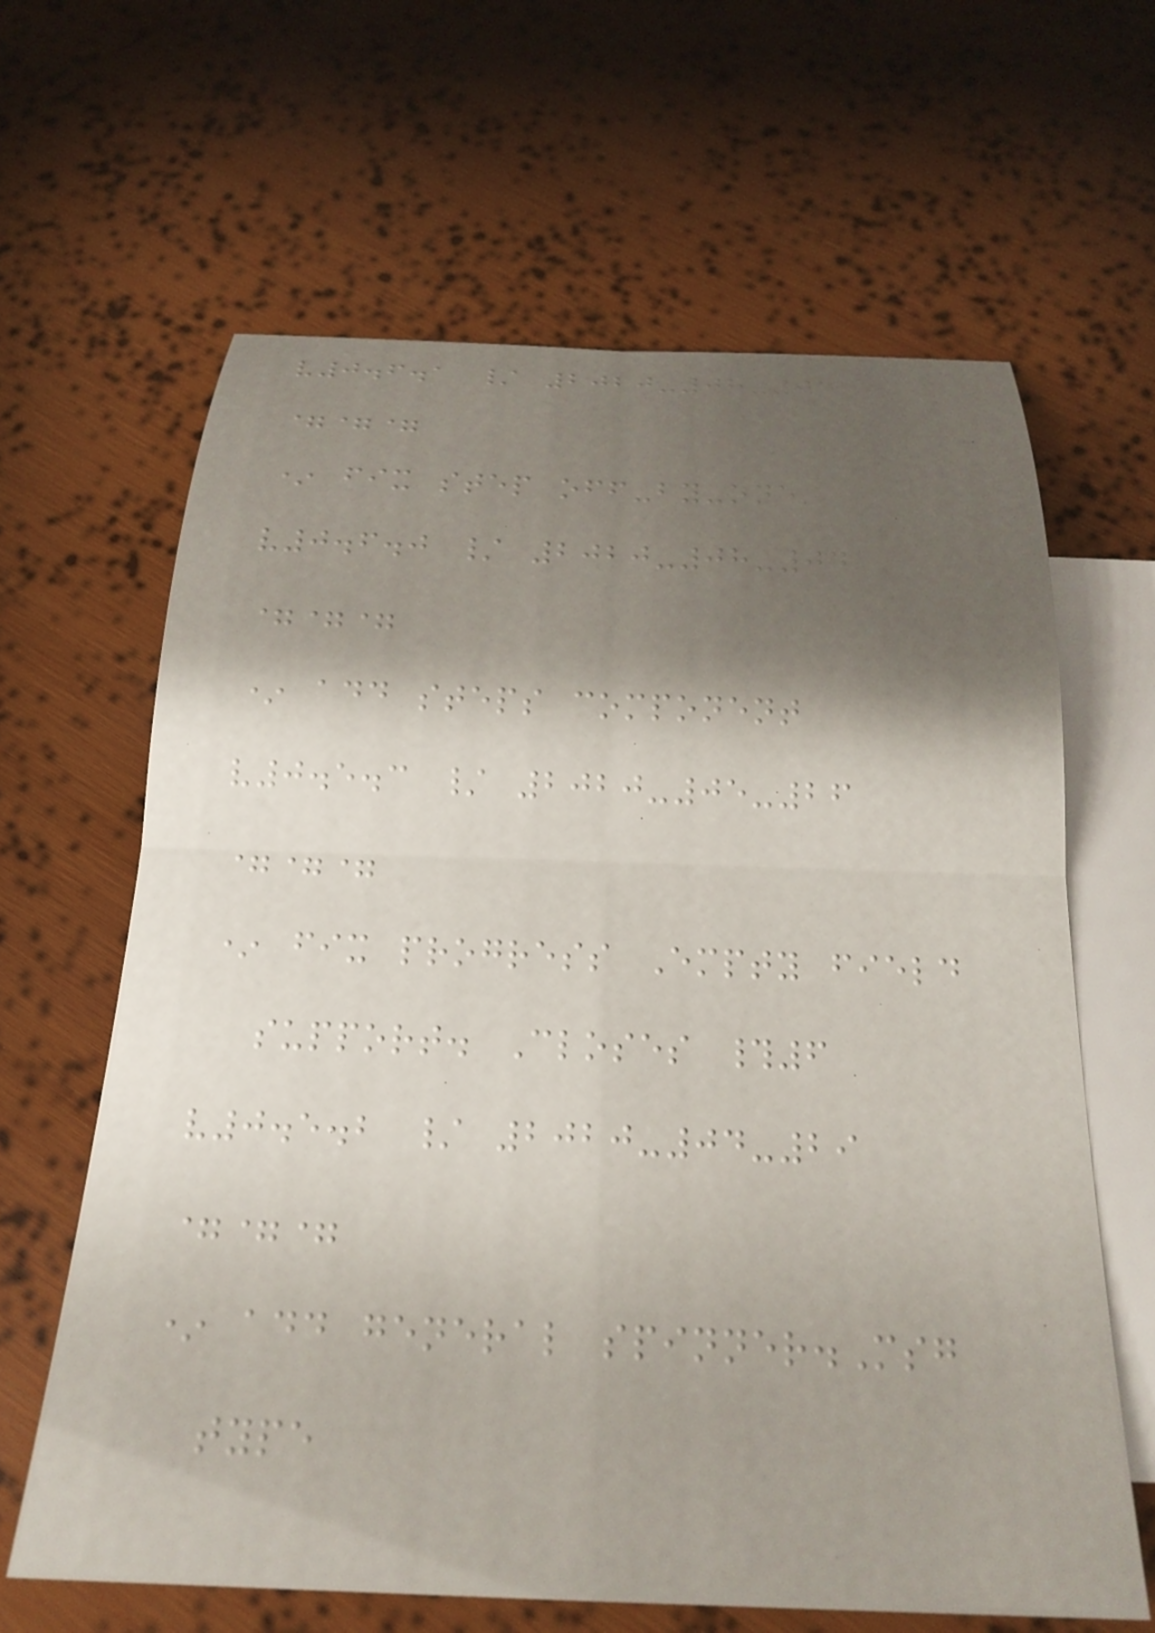v0.6.1 / 2020-08-04
===
* fix step off-by-one
v0.6.0 / 2020-08-04
===
* add steps component
v0.5.3 / 2020-05-26
===
* fix progress Empty field
support. Closes #6
v0.5.2 / 2020-04-29
===
* add general spinner.Msg
type
